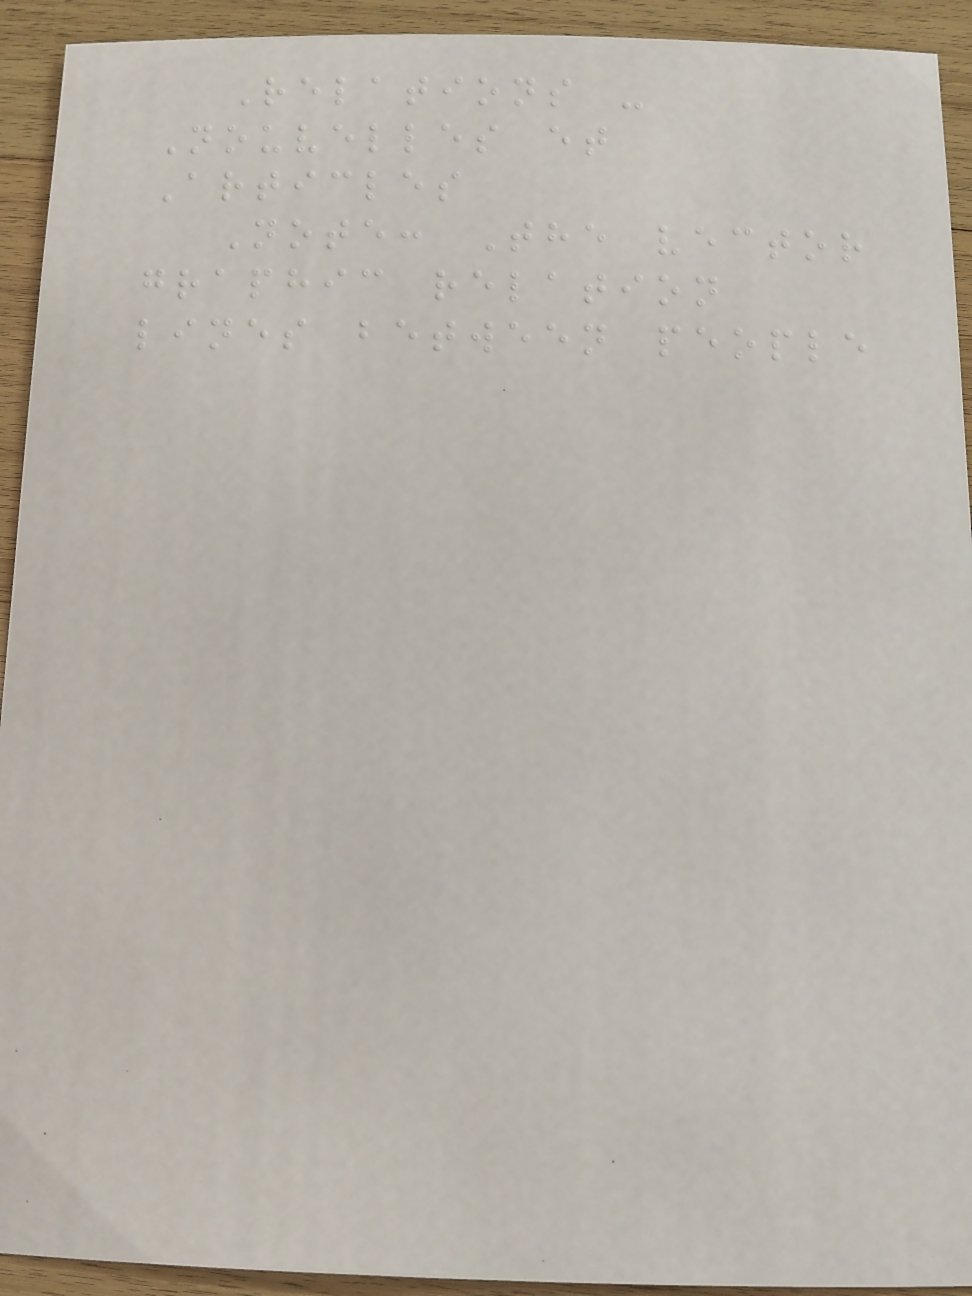Relations -
Nouvelles et
Articles
Note: The vector
graphic relation
lines between people
